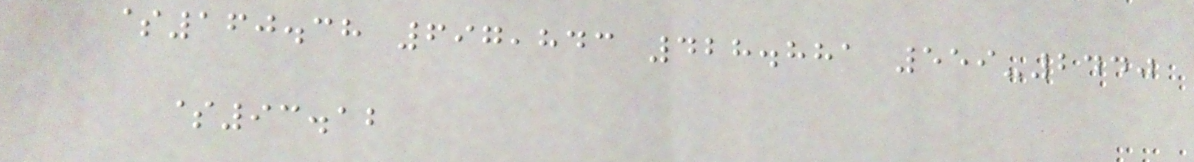$160.38 697,843 428.881 559-2440
$93.12
